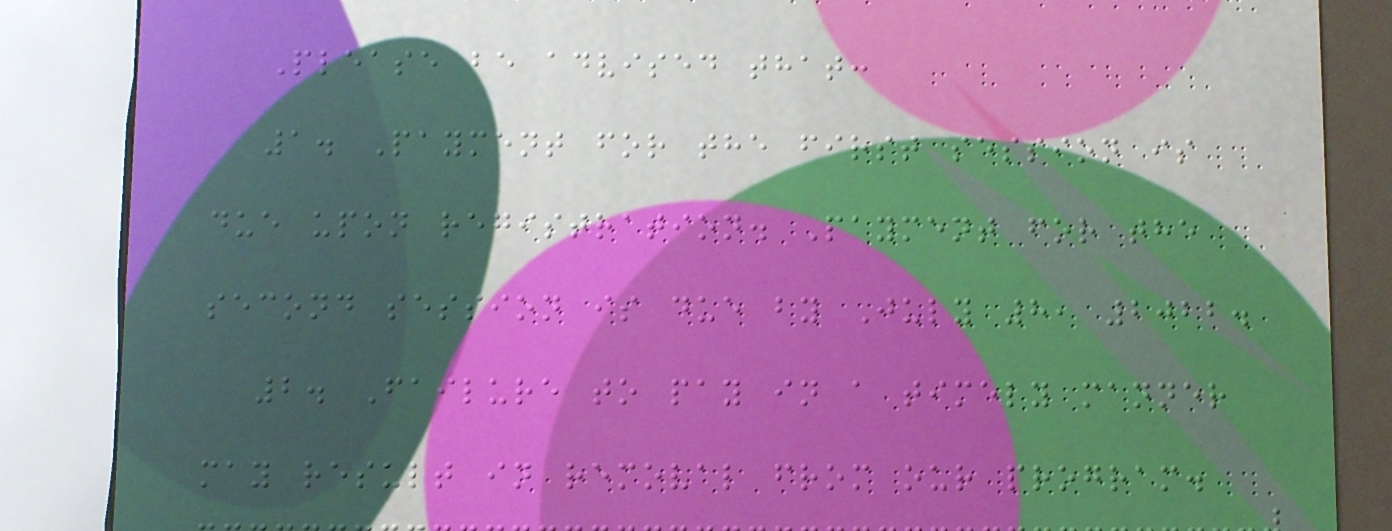Please be advised that:
1. Payment for the first session is
due upon registration. Payment for the
second session is due by July 8, 2022.
2. Failure to pay in a timely manner
may result in removal from our program.
